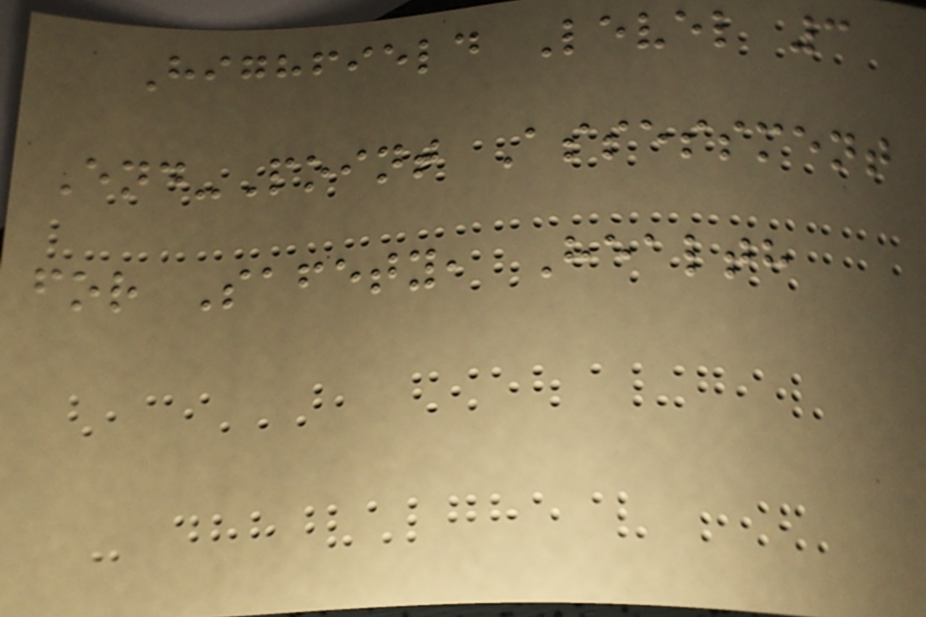Highfield Level 3
End-Point Assessment
for Safety, Health
